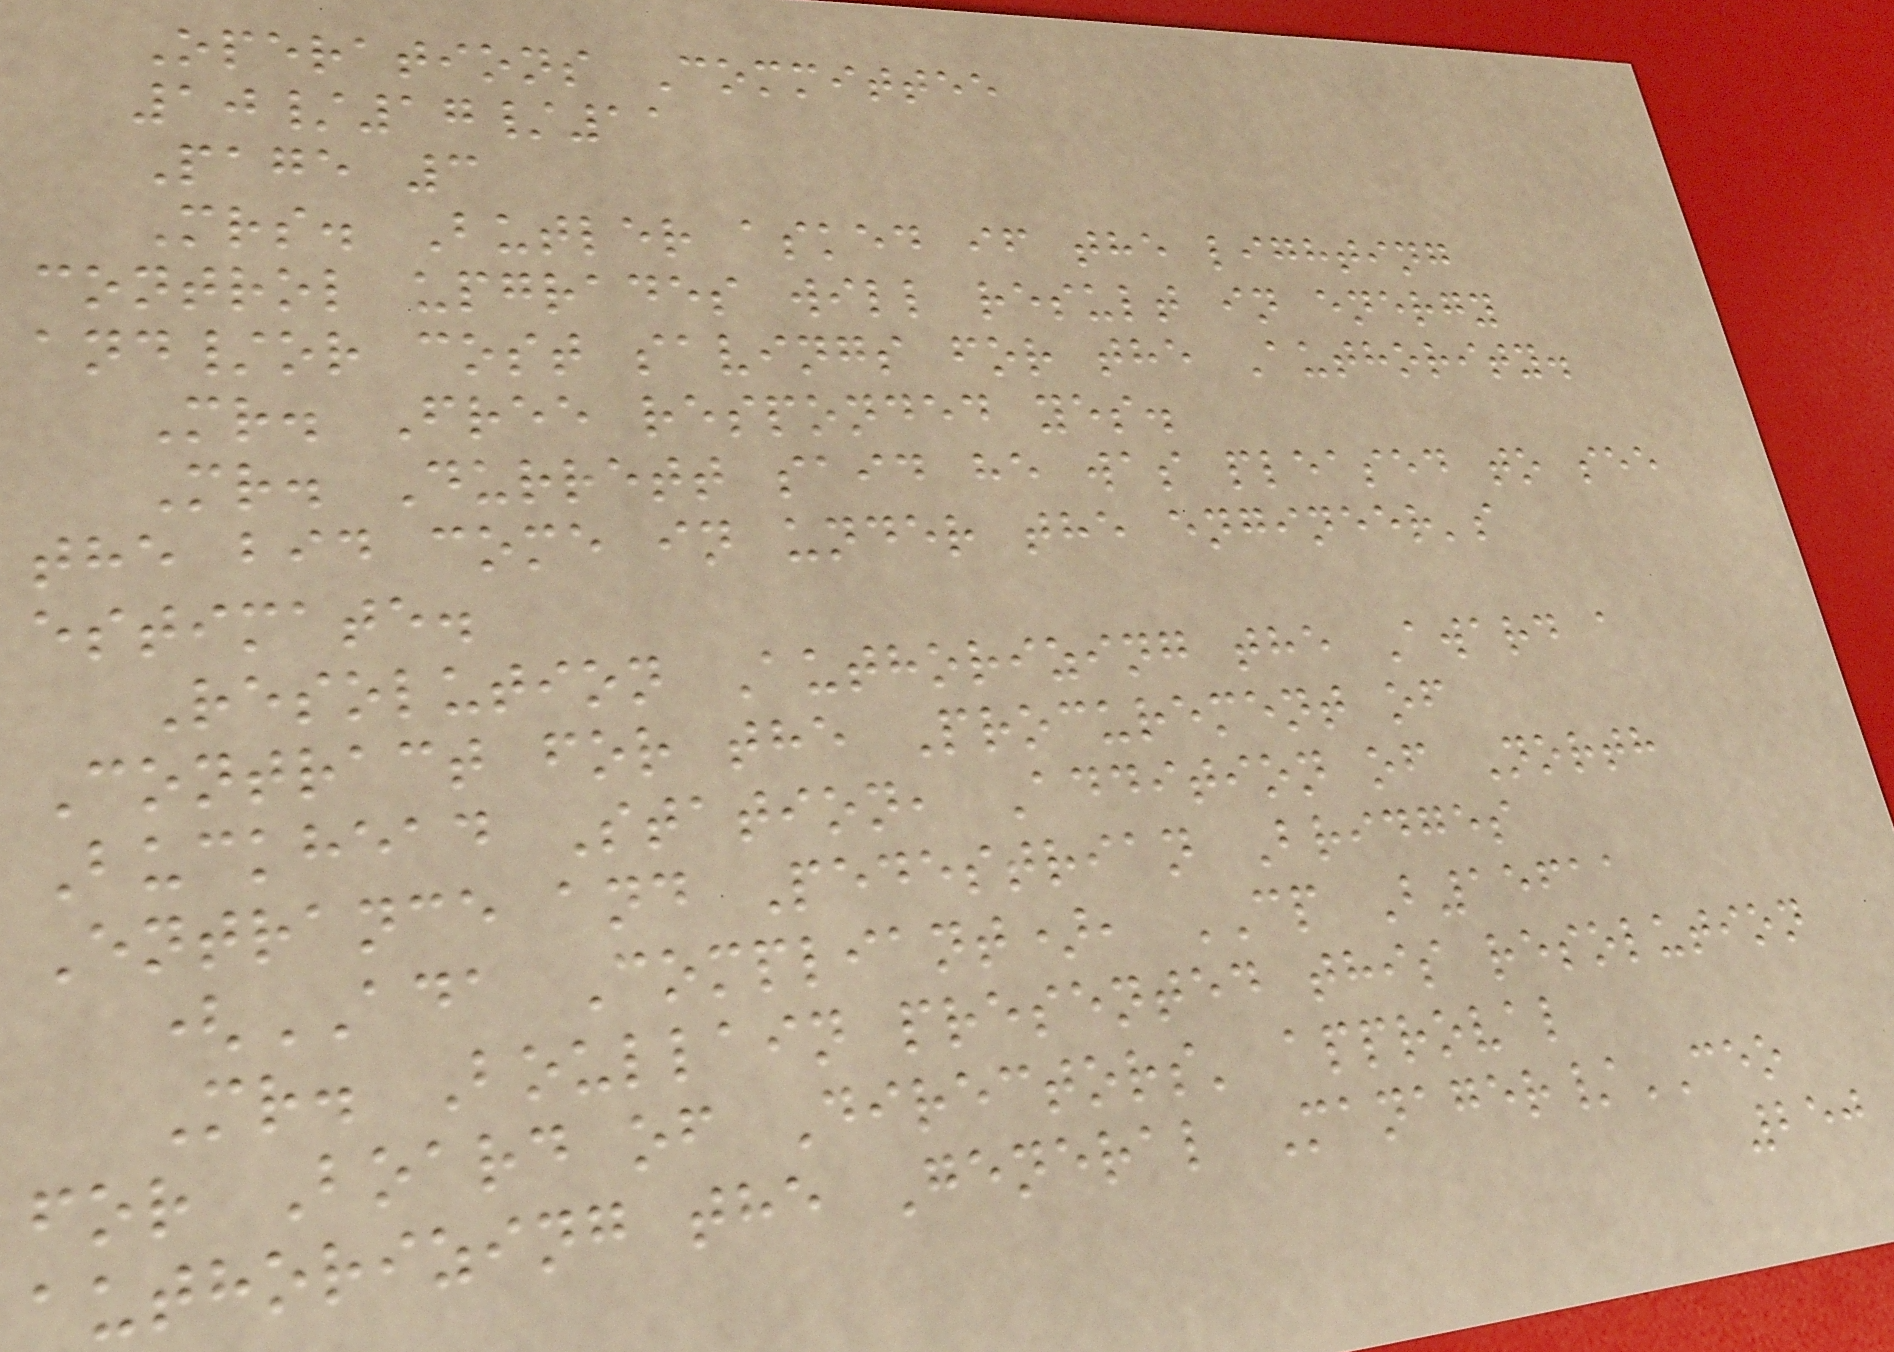Operations Committee
10/17/11
Page 3
Mrs. Butler asked if the lighting
control upgrades will result in energy
and/or cost savings for the Authority.
Mr. Free responded yes.
Mr. Durrett said he was pleased to see
the bid come in under the engineer's
estimate.
Resolution Authorizing the Award a
Contract for the Procurement of
Buckhead Station, Addition of North
Entrance and Pedestrian Bridges
(ADA Compliant), CP B15611
Mr. Boullain presented this resolution
for Board of Directors' approval
authorizing the General Manager/CEO
250
